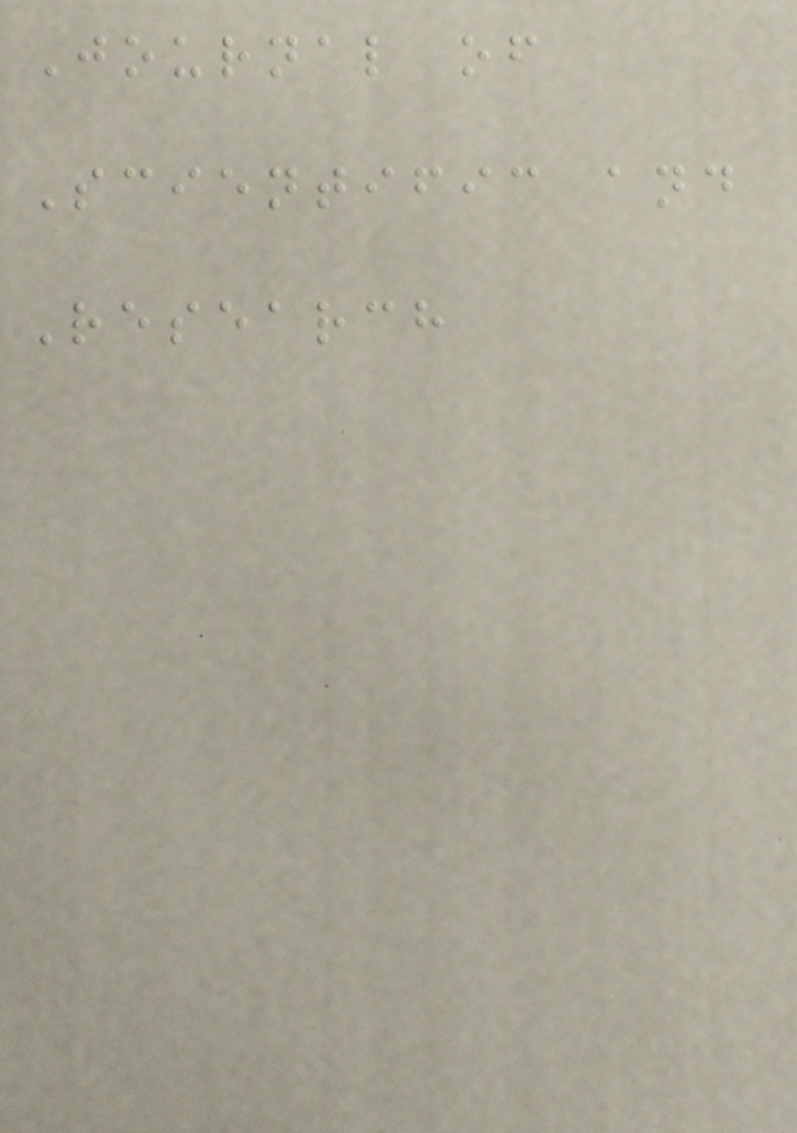Journal of
Scientific and
Research
